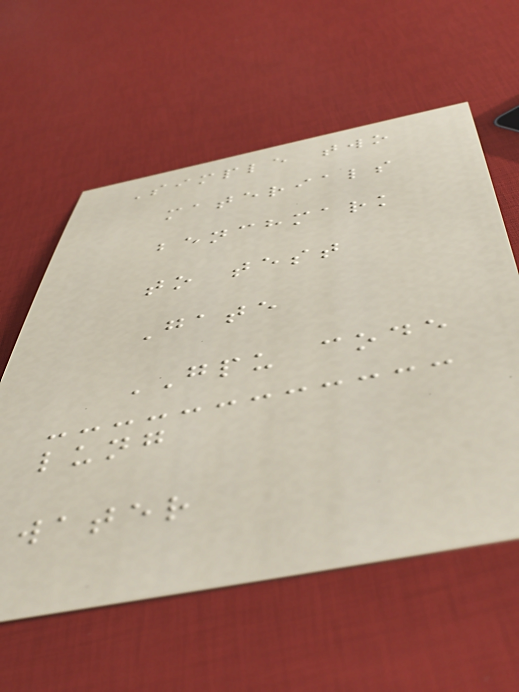Simple two
materials
benchmark
to test
Gate
GPU code
lung
water
